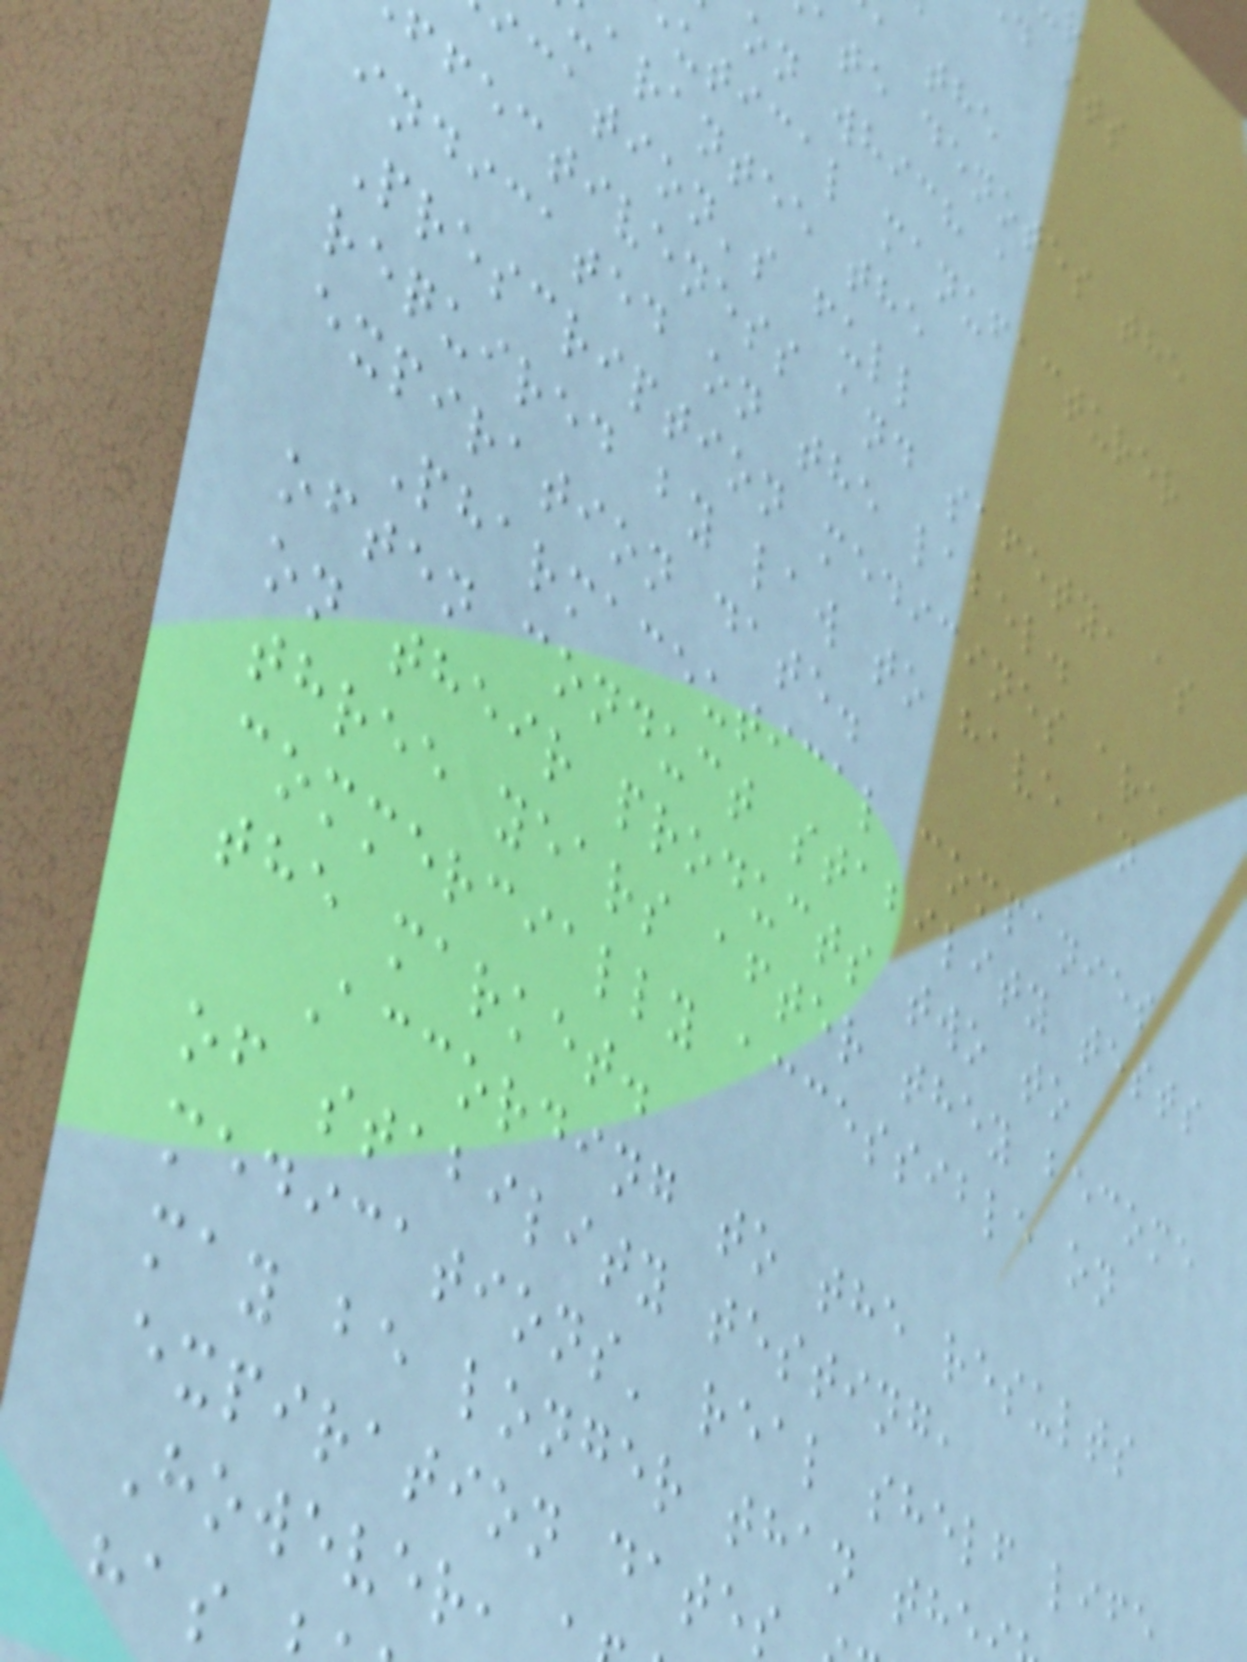ate denotes the
on which a
utical manufacturer
arantee the
ication's full
ffectiveness and safety, as
indicated on the label.
Prescription medicines are
required by law to have an
expiration date.
Pharmaceutical companies
often conduct stability tests
on their products two to
three years after they become
commercially accessible on
the market.
According to the results
of stability testing,
medications' real shelf life
may be longer than the
expiration dates
However,
